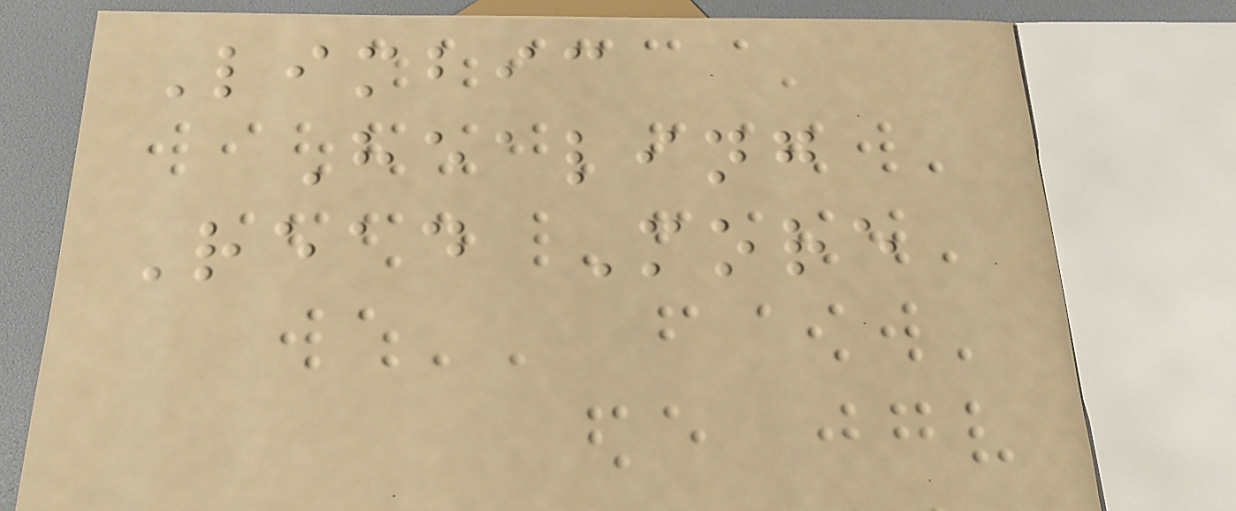Limbic
Healing
Read More
